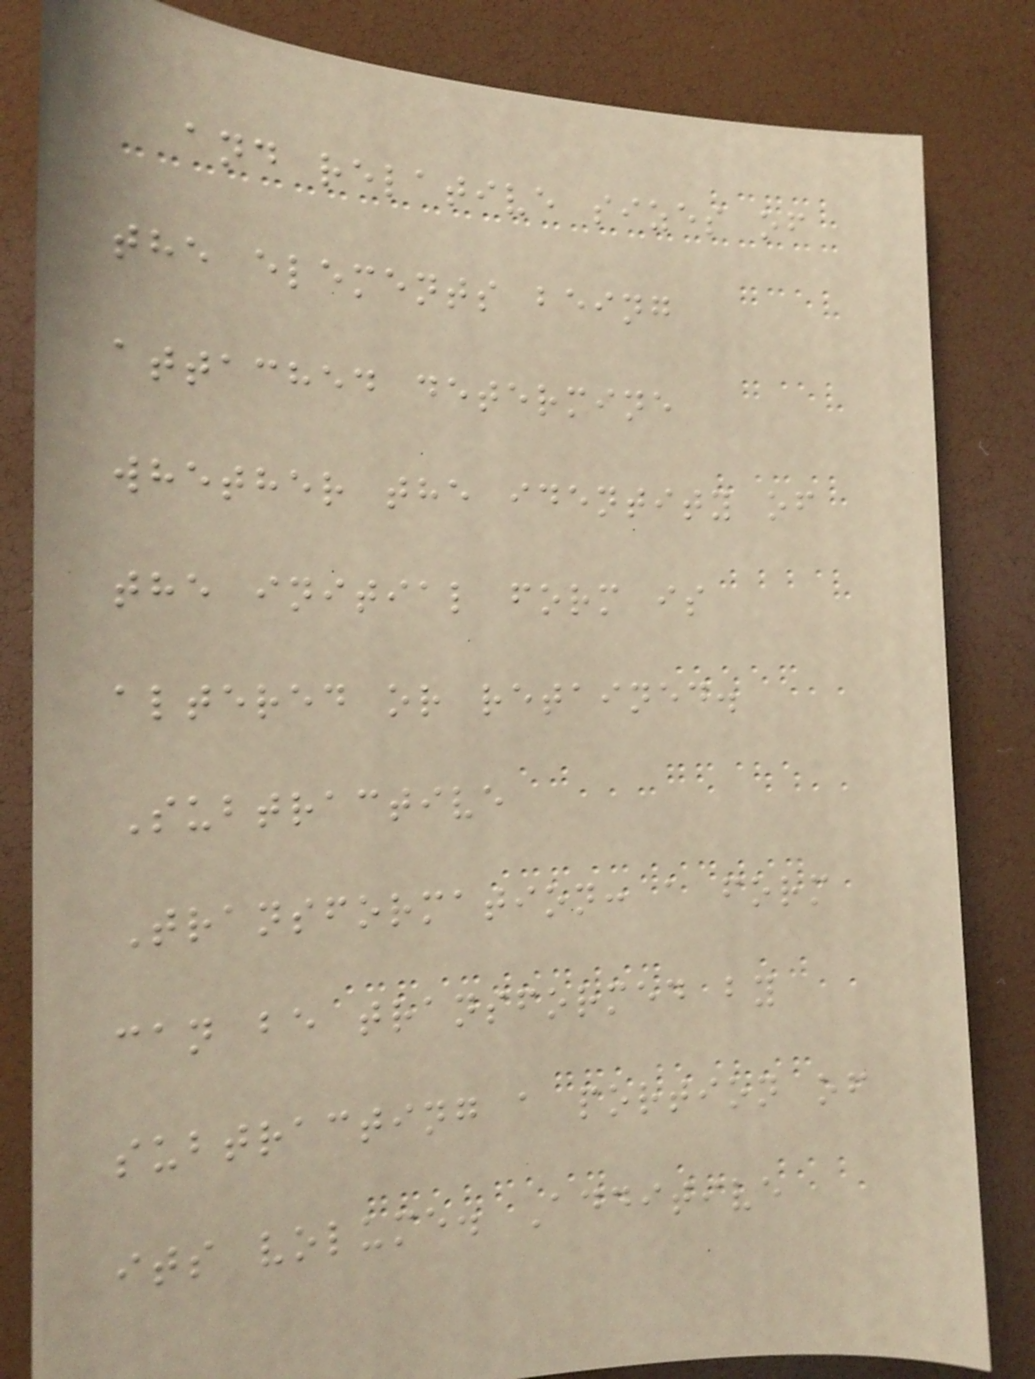and relative sizes of
the elements being
attached determine
whether the identity of
the initial form is
altered or retained.
Subtractive
Transformation: a form
can be transformed by
subtracting a portion of
its volume. Additive
